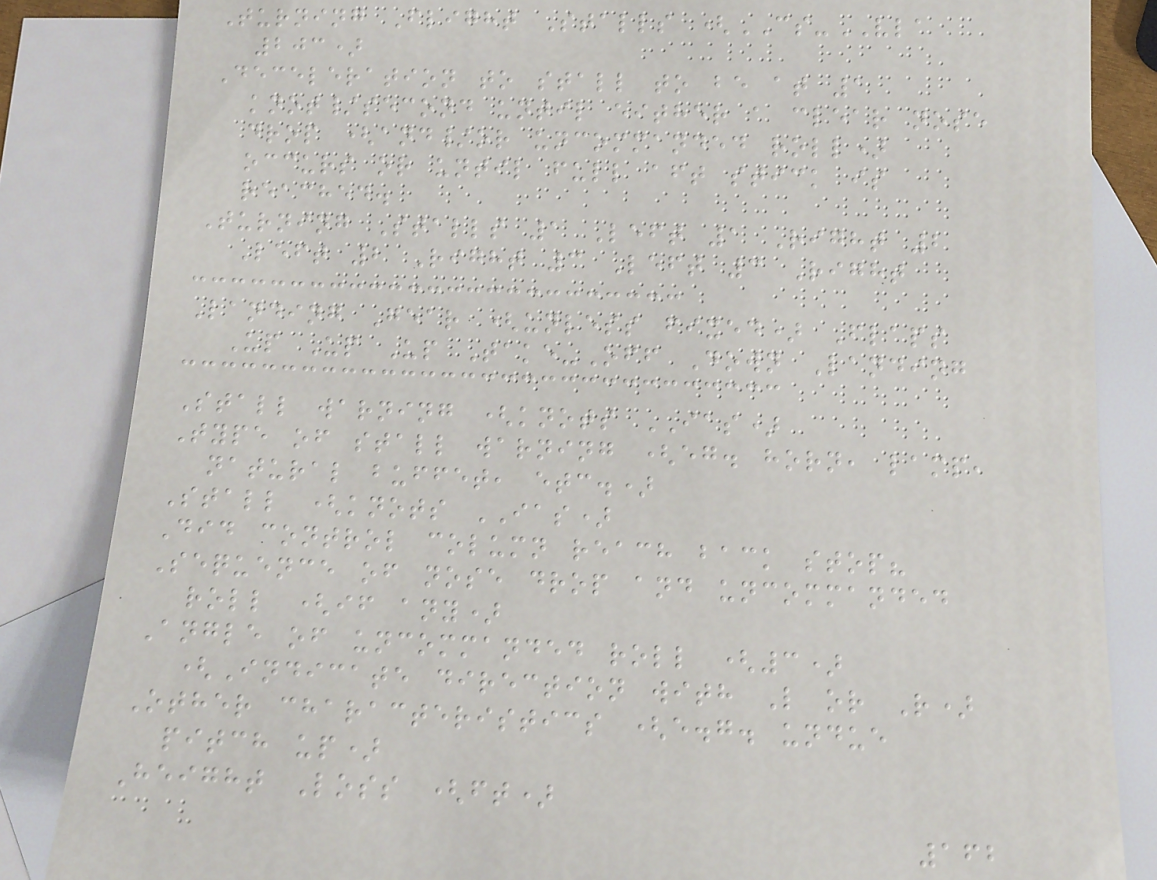Turning Flight Stalls (CS-VLA
203)
Deceleration to stall to be at 1
knot/second until either a clear nose
drop (and/or uncommanded roll)
occurs or until full aft stick is
reached.
Turning Stalls 1 Left 1 Right 2
Left 2 Right 3 Left 3 Right
Landing Gear (unless fixed) Flaps
Up Up Up Take-Off Down Landing
Stall warning (knots IAS)
Type of stall warning (eg. horn, lamp,
natural buffet, etc.)
Stall (knots IAS)
Did control column reach back stop?
Sequence of nose drop and uncommanded
roll (if any)
Angle of uncommanded roll (3)
(Indicate direction with L or R)
Other characteristics (e.g. undue
pitch up)
Height Loss (ft)
162
